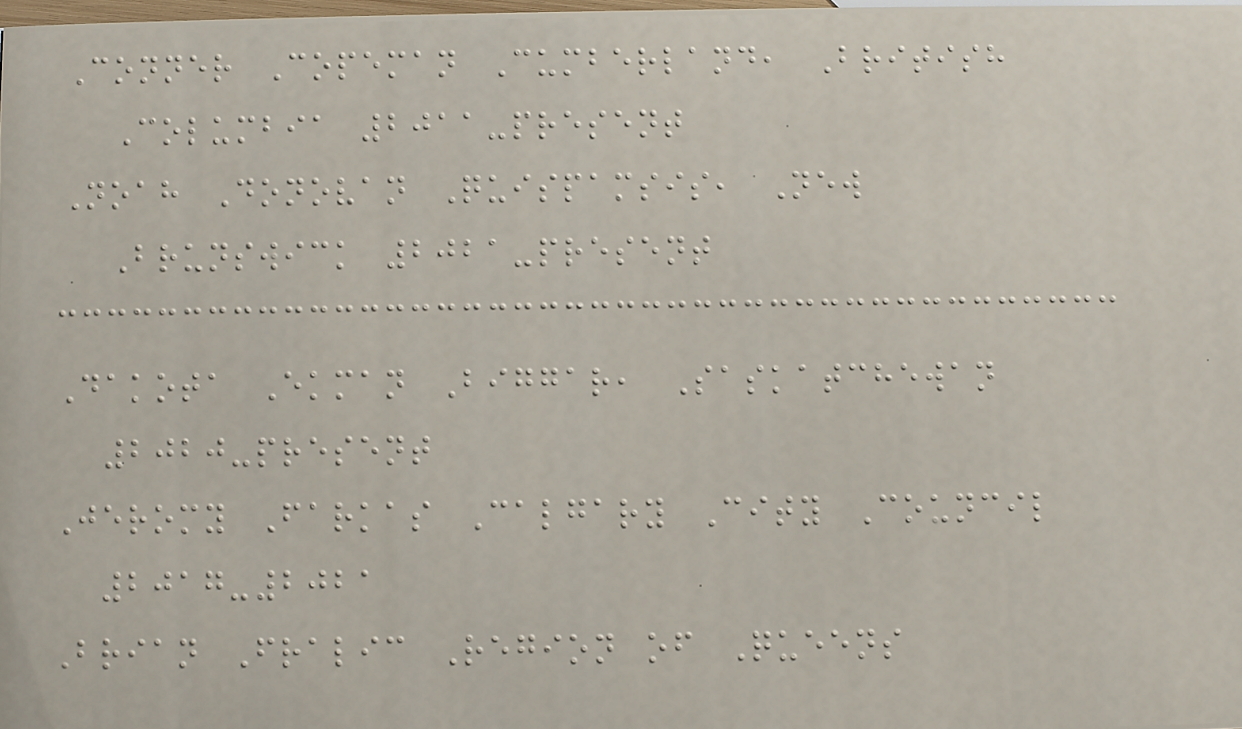Conner Copeman Cumberland, British
Columbia 2011-present
Noah Donovan Quispamsis, New
Brunswick 2021-present
Dakota Ekman Biggar, Saskatchewan
2020-present
Jeromy Farkas Calgary City Council
2017-2021
Brian Fralic Region of Queens
